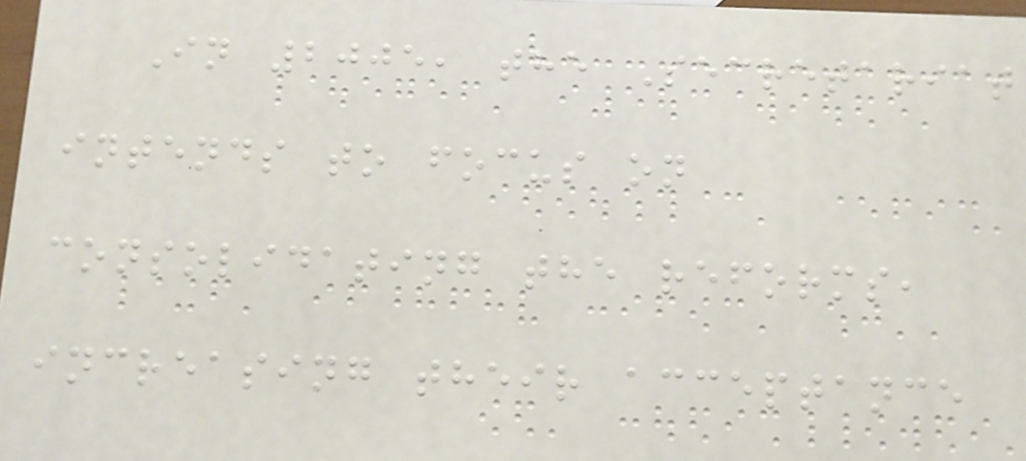In 2005, the Secretariat
intends to focus on
consolidating the reforms,
increasing their acceptance
